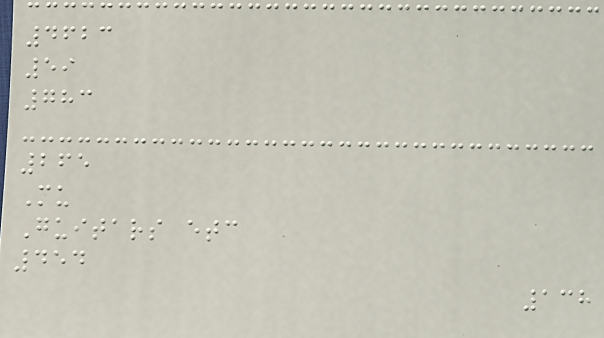4623
59
783
265
Mu
Guitars etc
454
138
